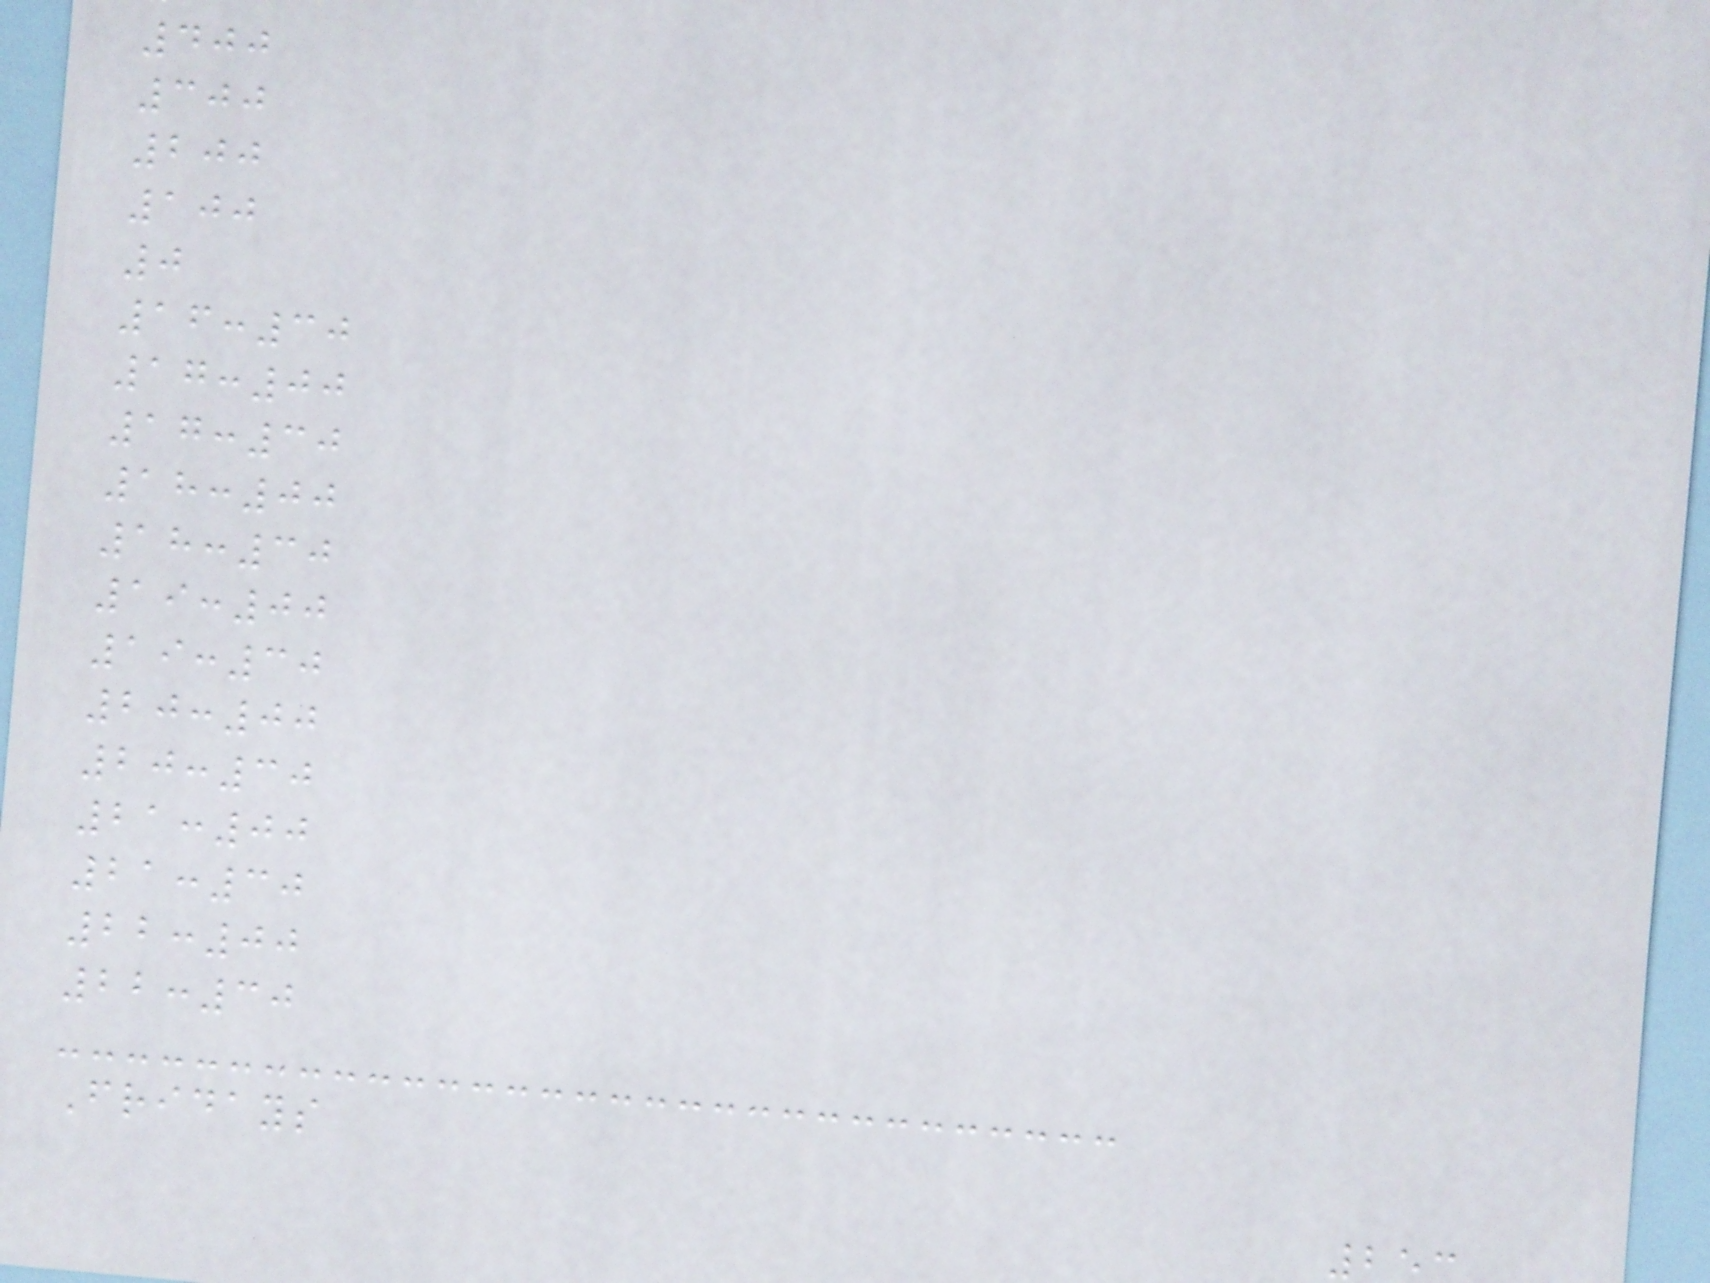400
300
200
100
0
16:30
17:00
17:30
18:00
18:30
19:00
19:30
20:00
20:30
21:00
21:30
22:00
22:30
Fridays
